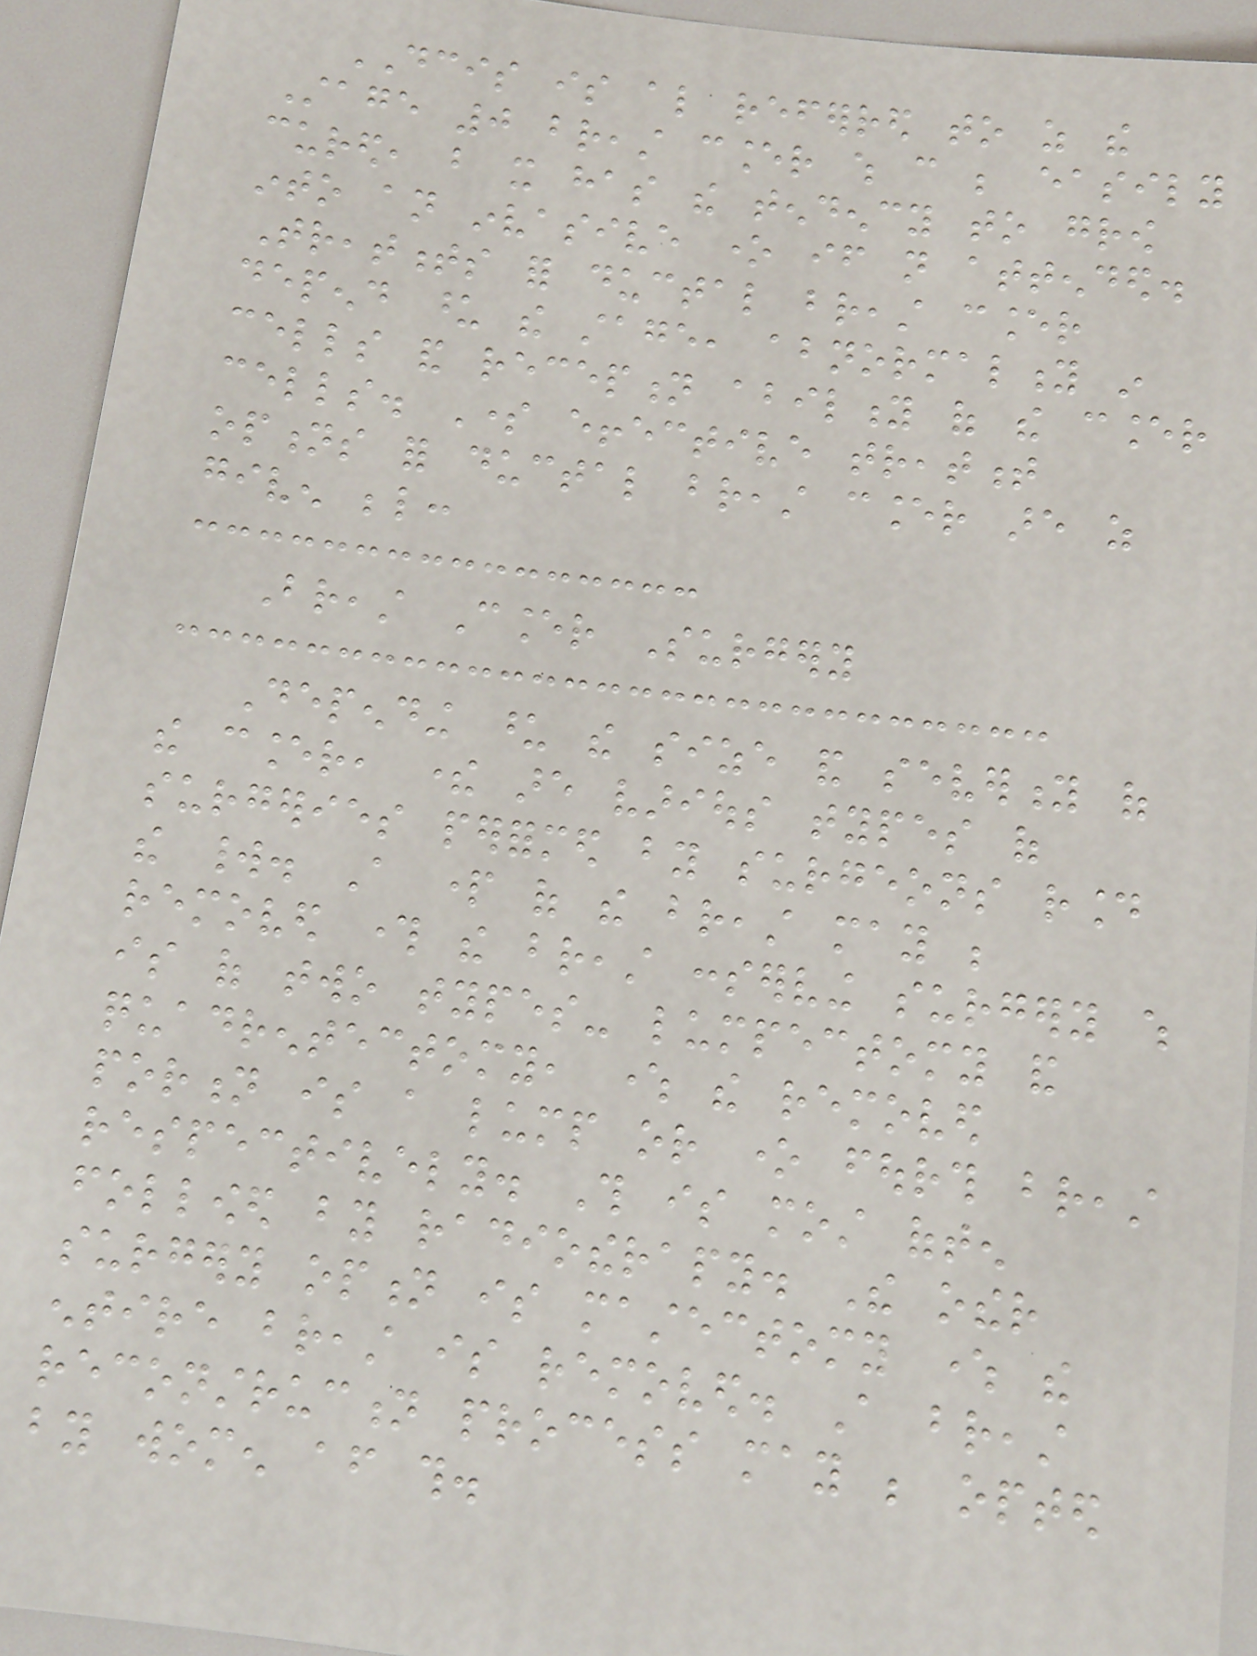DCIS is also referred to as the
Stage 0 breast cancer which can be easily
cured, but it has the tendency to grow
into an invasive one if not attended.
Treatments for ductal breast cancer
depend upon the stage, abnormality in
cells and reception ability of the cancer
cells. Some effective treatment
options for ductal breast cancer are as
given below:
Breast Cancer Surgery
Depending upon the size and severity of
the cancer, there are various types of
surgeries performed by surgeons round
the world. A part of the breast may be
removed through the breast conserving surgery which
is of two types- lumpectomy and
quadrentectomy, where the removed
portion is a lump or one fourth breast
respectively. This is most often
followed by radiotherapy. The other
surgery option is mastectomy where the
entire breast is removed. A breast
reconstruction process may be opted
by women after this.
